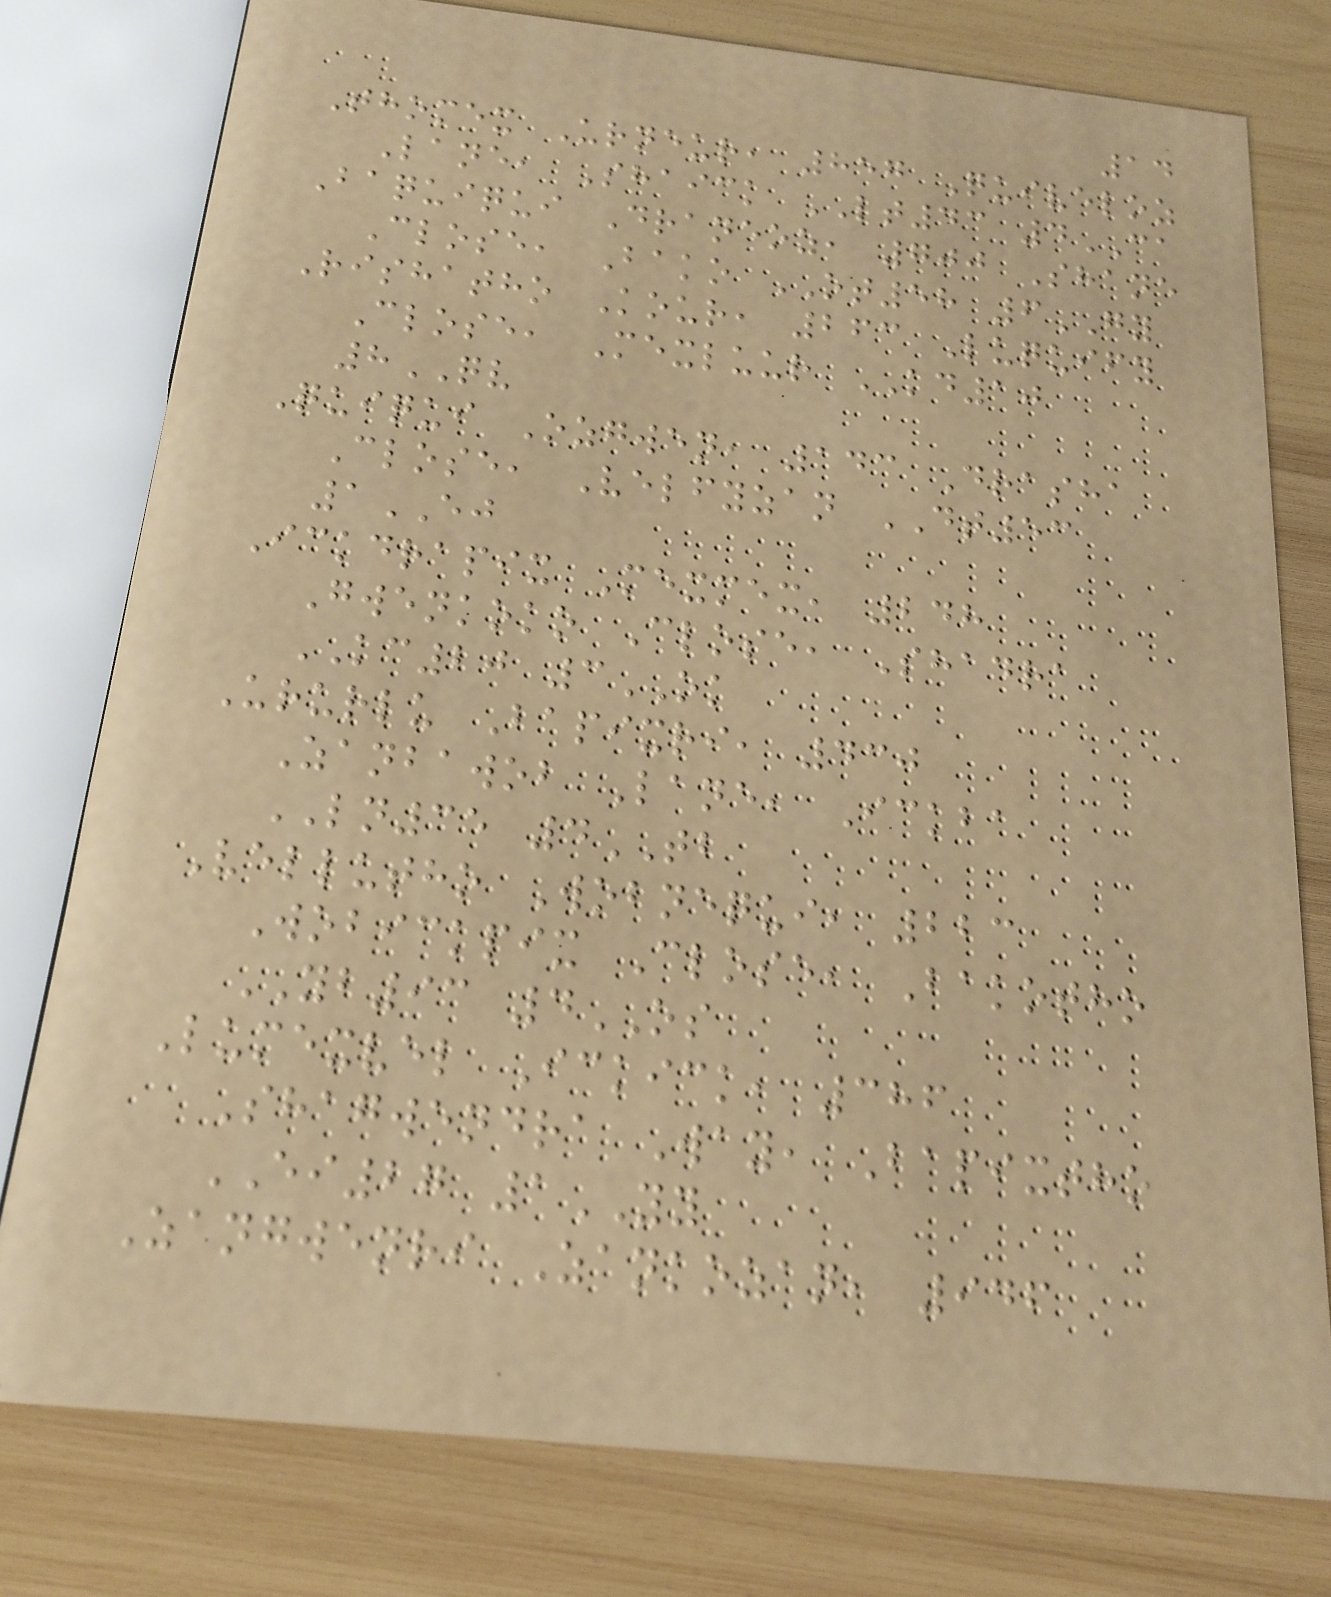14
Thomex Urneur, 857 Quiveloz
Lane, Shaick LT43 4CA
Baquiqui Draneoz, 700 Shane
Close, Bako OT58 6GY
Rishatho Kour, 263 Luquify
Close, Mexluur KD10
8QV
Quiqui Ozgwen, 143 Drasha
Close, Velfyzan DT53
1EJ
Ickdrapix Mexmex, 248
Gwenkoko Close, Shadra
KC20 3OK
Ururlu Bapixri, 430
Zanbawob Lane, Ickba
LN35 4TB
Vellutho Wobnequi, 223
Wobickpix Close, Bakotho
YB93 4OS
Lumexvel Ickick, 386
Shagwendra Way, Bapixtho
EI27 1YY
Zangwenri Zankozan, 946
